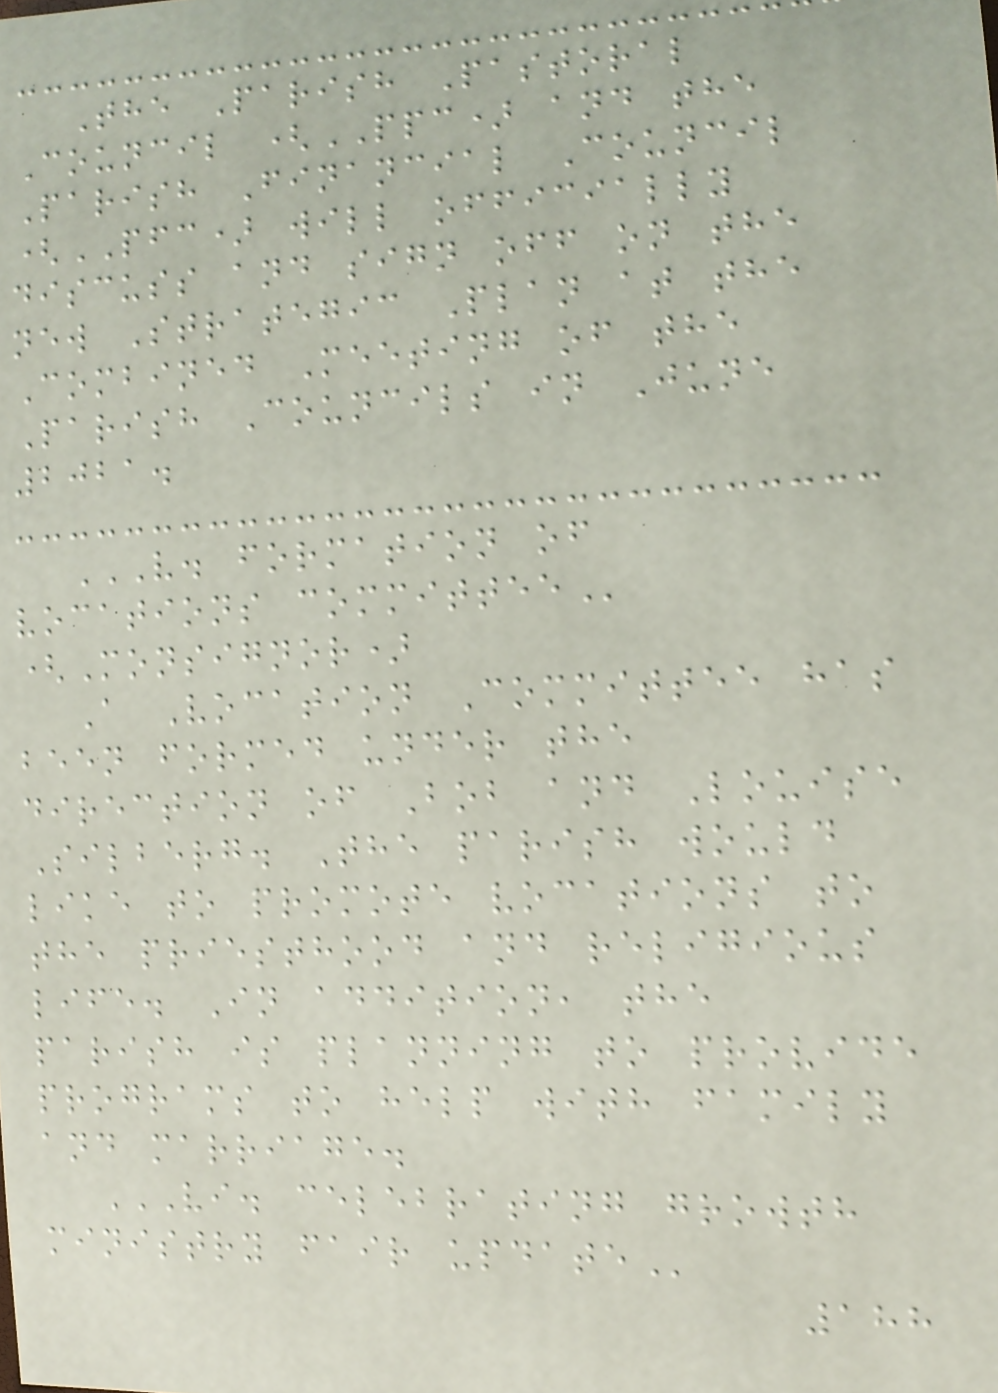The Parish Pastoral
Council (PPC) and the
Parish Financial Council
(PFC) will officially
discuss and sign off on the
new Strategic Plan at the
Combined Meeting of the
Parish Councils in June
2021.
V. FORMATION OF
VOCATIONS COMMITTEE
(Monsignor)
A Vocation Committee has
been formed under the
direction of Bob and Louise
Silberg. The parish would
like to promote vocations to
the priesthood and religious
life. In addition, the
parish is planning to provide
programs to help with family
and marriage.
VI. CELEBRATING GROWTH
MINISTRY FAIR UPDATE
188
